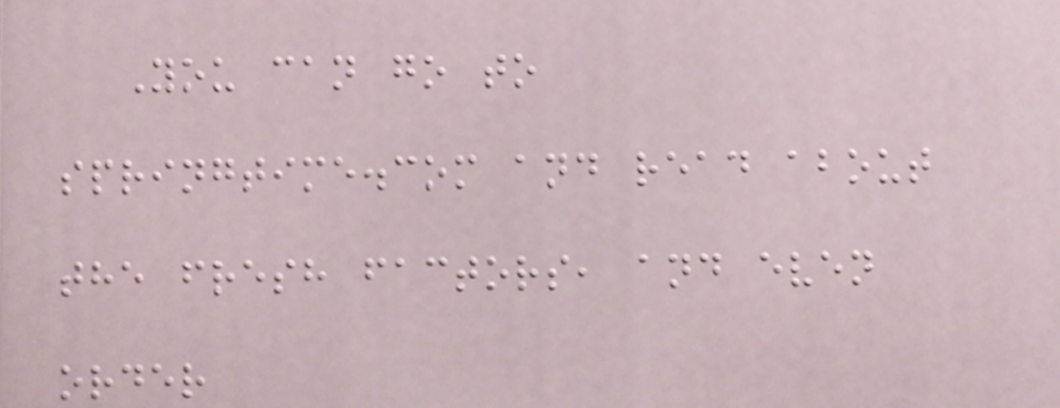You can go to
springtime.com and read about
the fresh factors, and even
order
